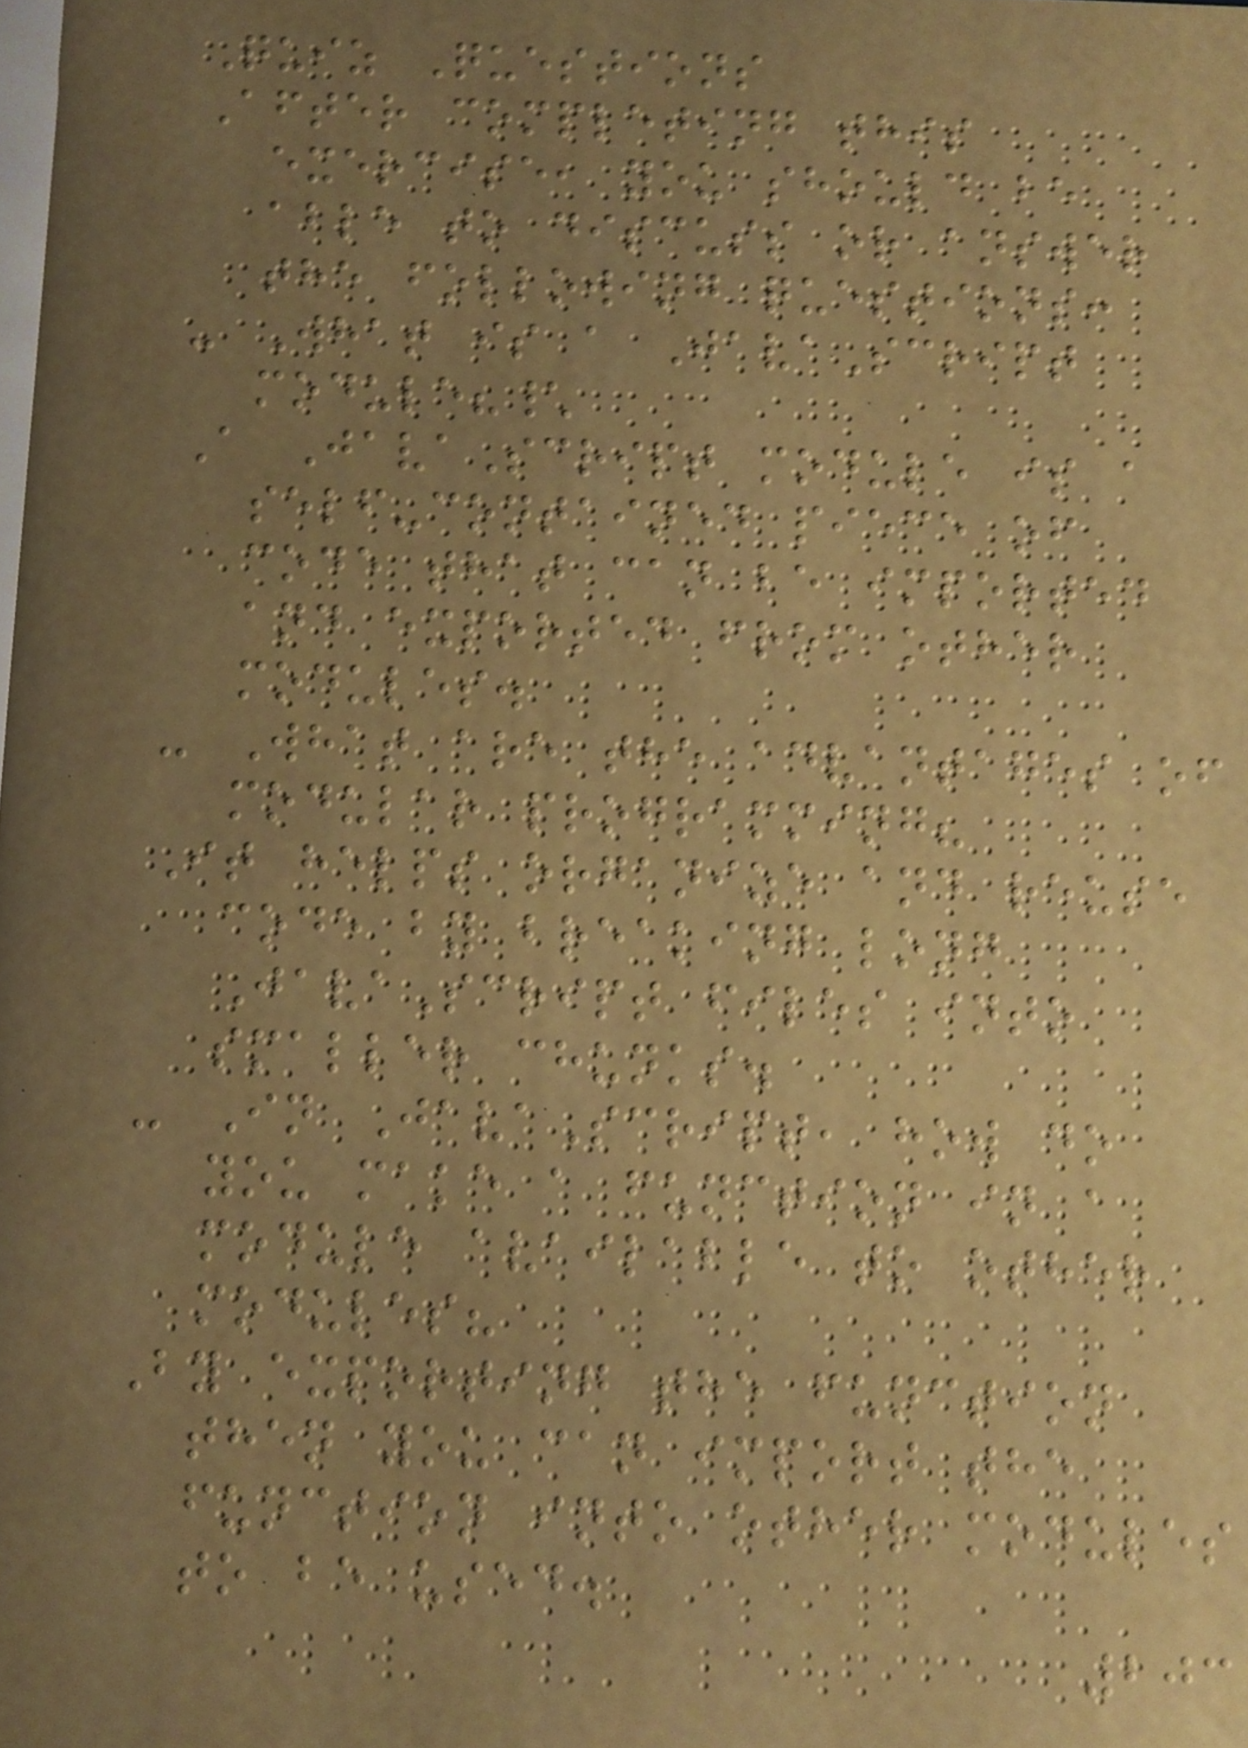Quiz Questions
After completing this
exercise, you should be
able to discuss or answer
the following questions:
- What is a JavaScript
module?\
A JavaScript module is a
self-contained piece of
code that can be imported
and exported from other
modules.
- What are the advantages of
modular programming?
It helps organize and reuse
code by breaking long
JavaScript files into
smaller chunks.
- In JavaScript, how do
you make a function in a
module available to other
modules?
By exporting the function
then you can import the
function into other modules
to be used.
203
